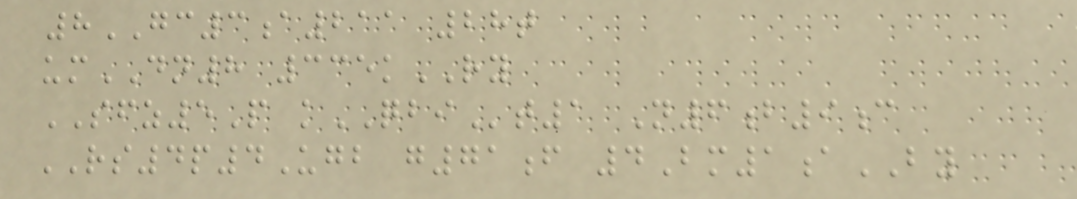8GC3a211 28t
umDN8 335kRY
SFZ5P kQBIt1 N6b9c
RS4p4Ugb g71f 4Bm1aBY
